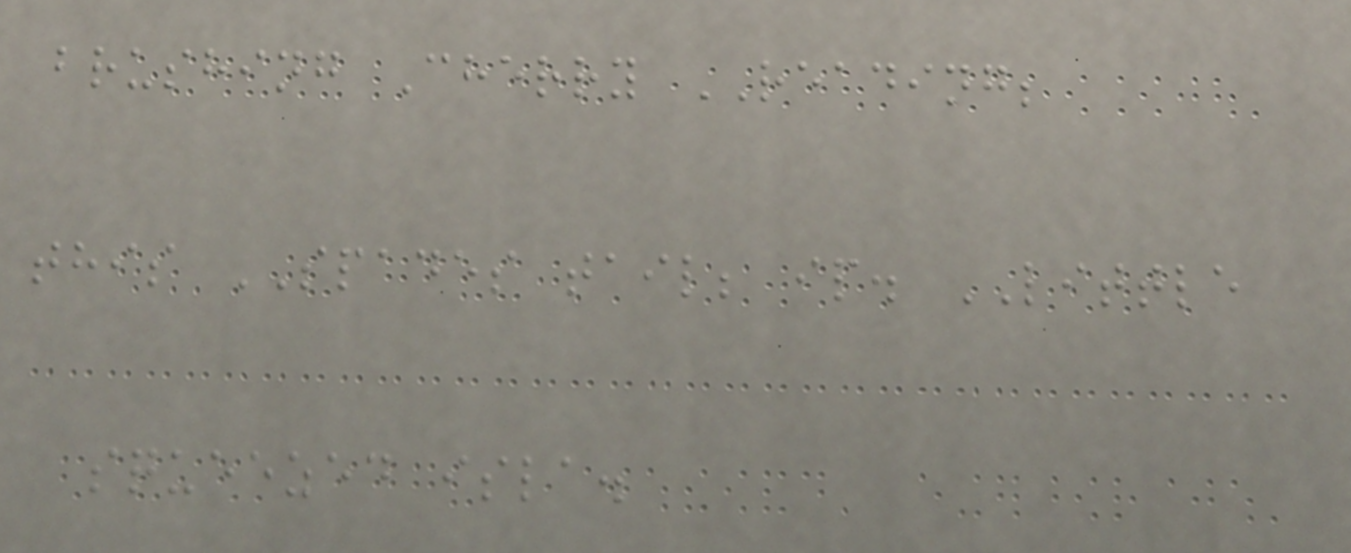brushing Cherry READING;
this SPADES tail; ip. LITTLE
squeezed isla.
